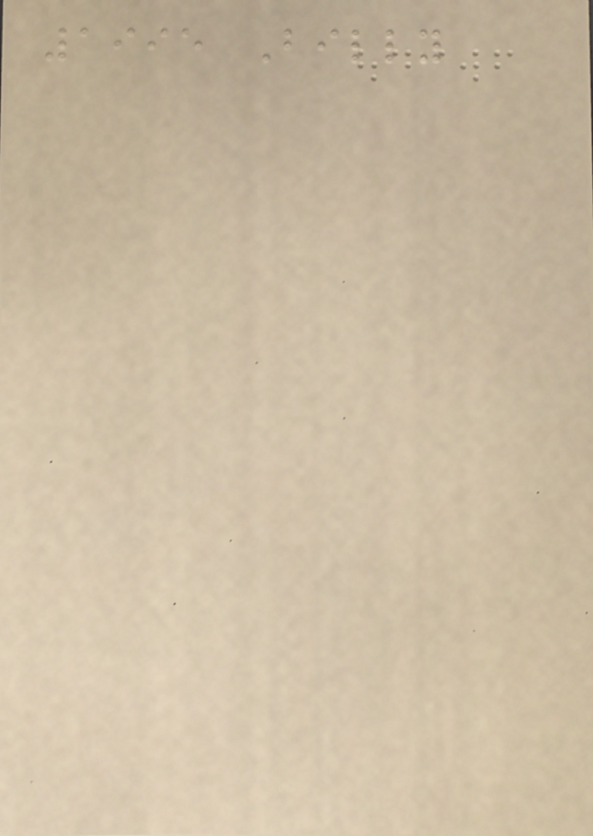1995 Billy
